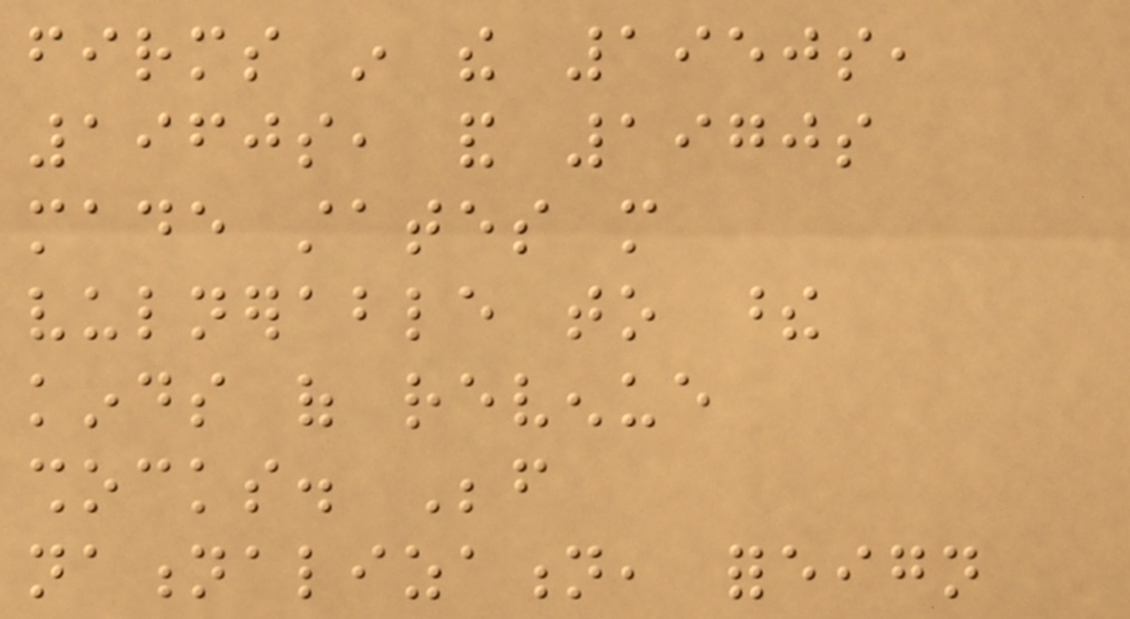firms in the 1950s,
1960s, and 1970s
made states more
vulnerable to these
kinds of revenue
shocks. Before
nationalization, foreign
